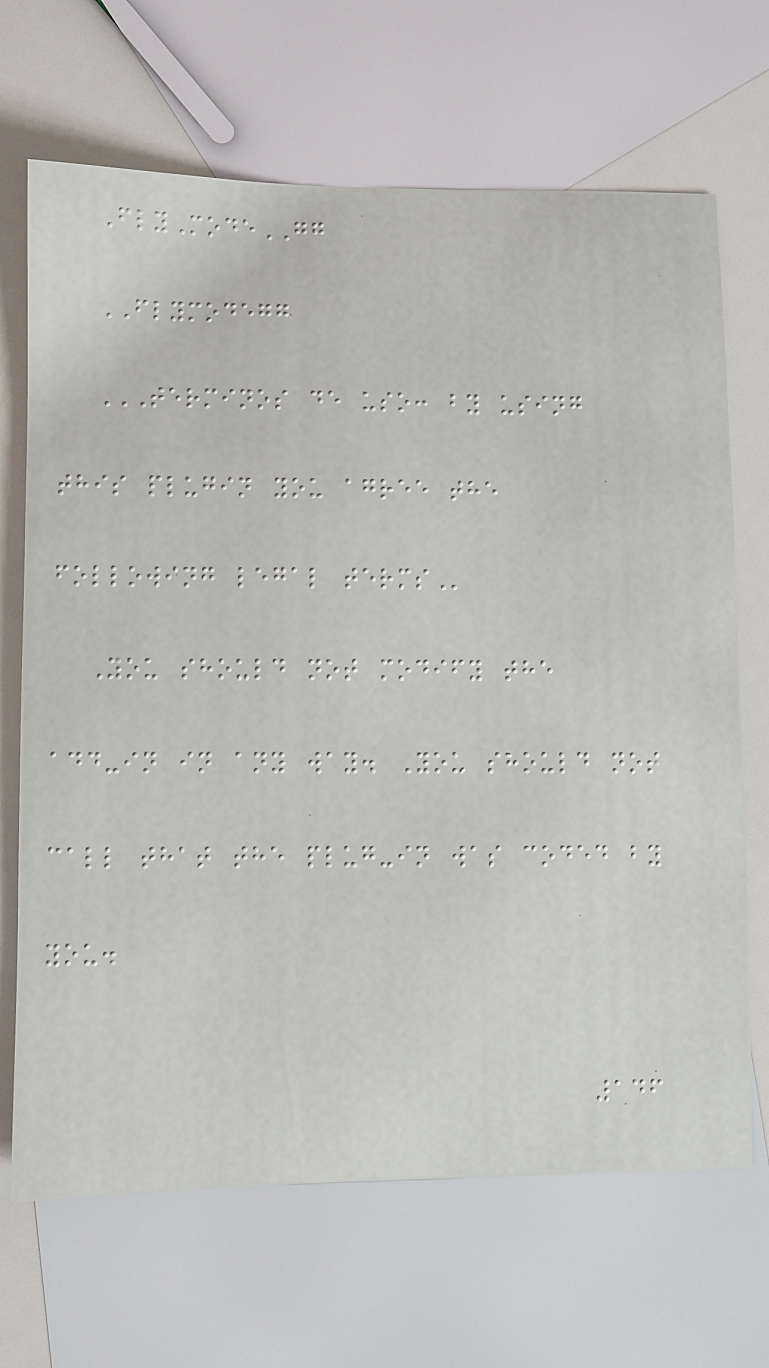FlyModeGG
FLYMODEGG
TERMINOS DE USO: BY USING
THIS PLUGIN YOU AGREE THE
FOLLOWING LEGAL TERMS
You should not modify the
add-in in any way. You should not
call that the plug-in was coded by
you.
146
